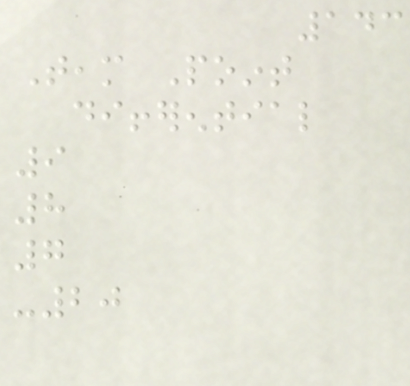143
Team Point
differential
9
8
7
-20
